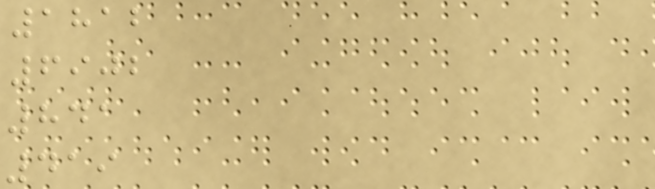1812
6902
841
419
